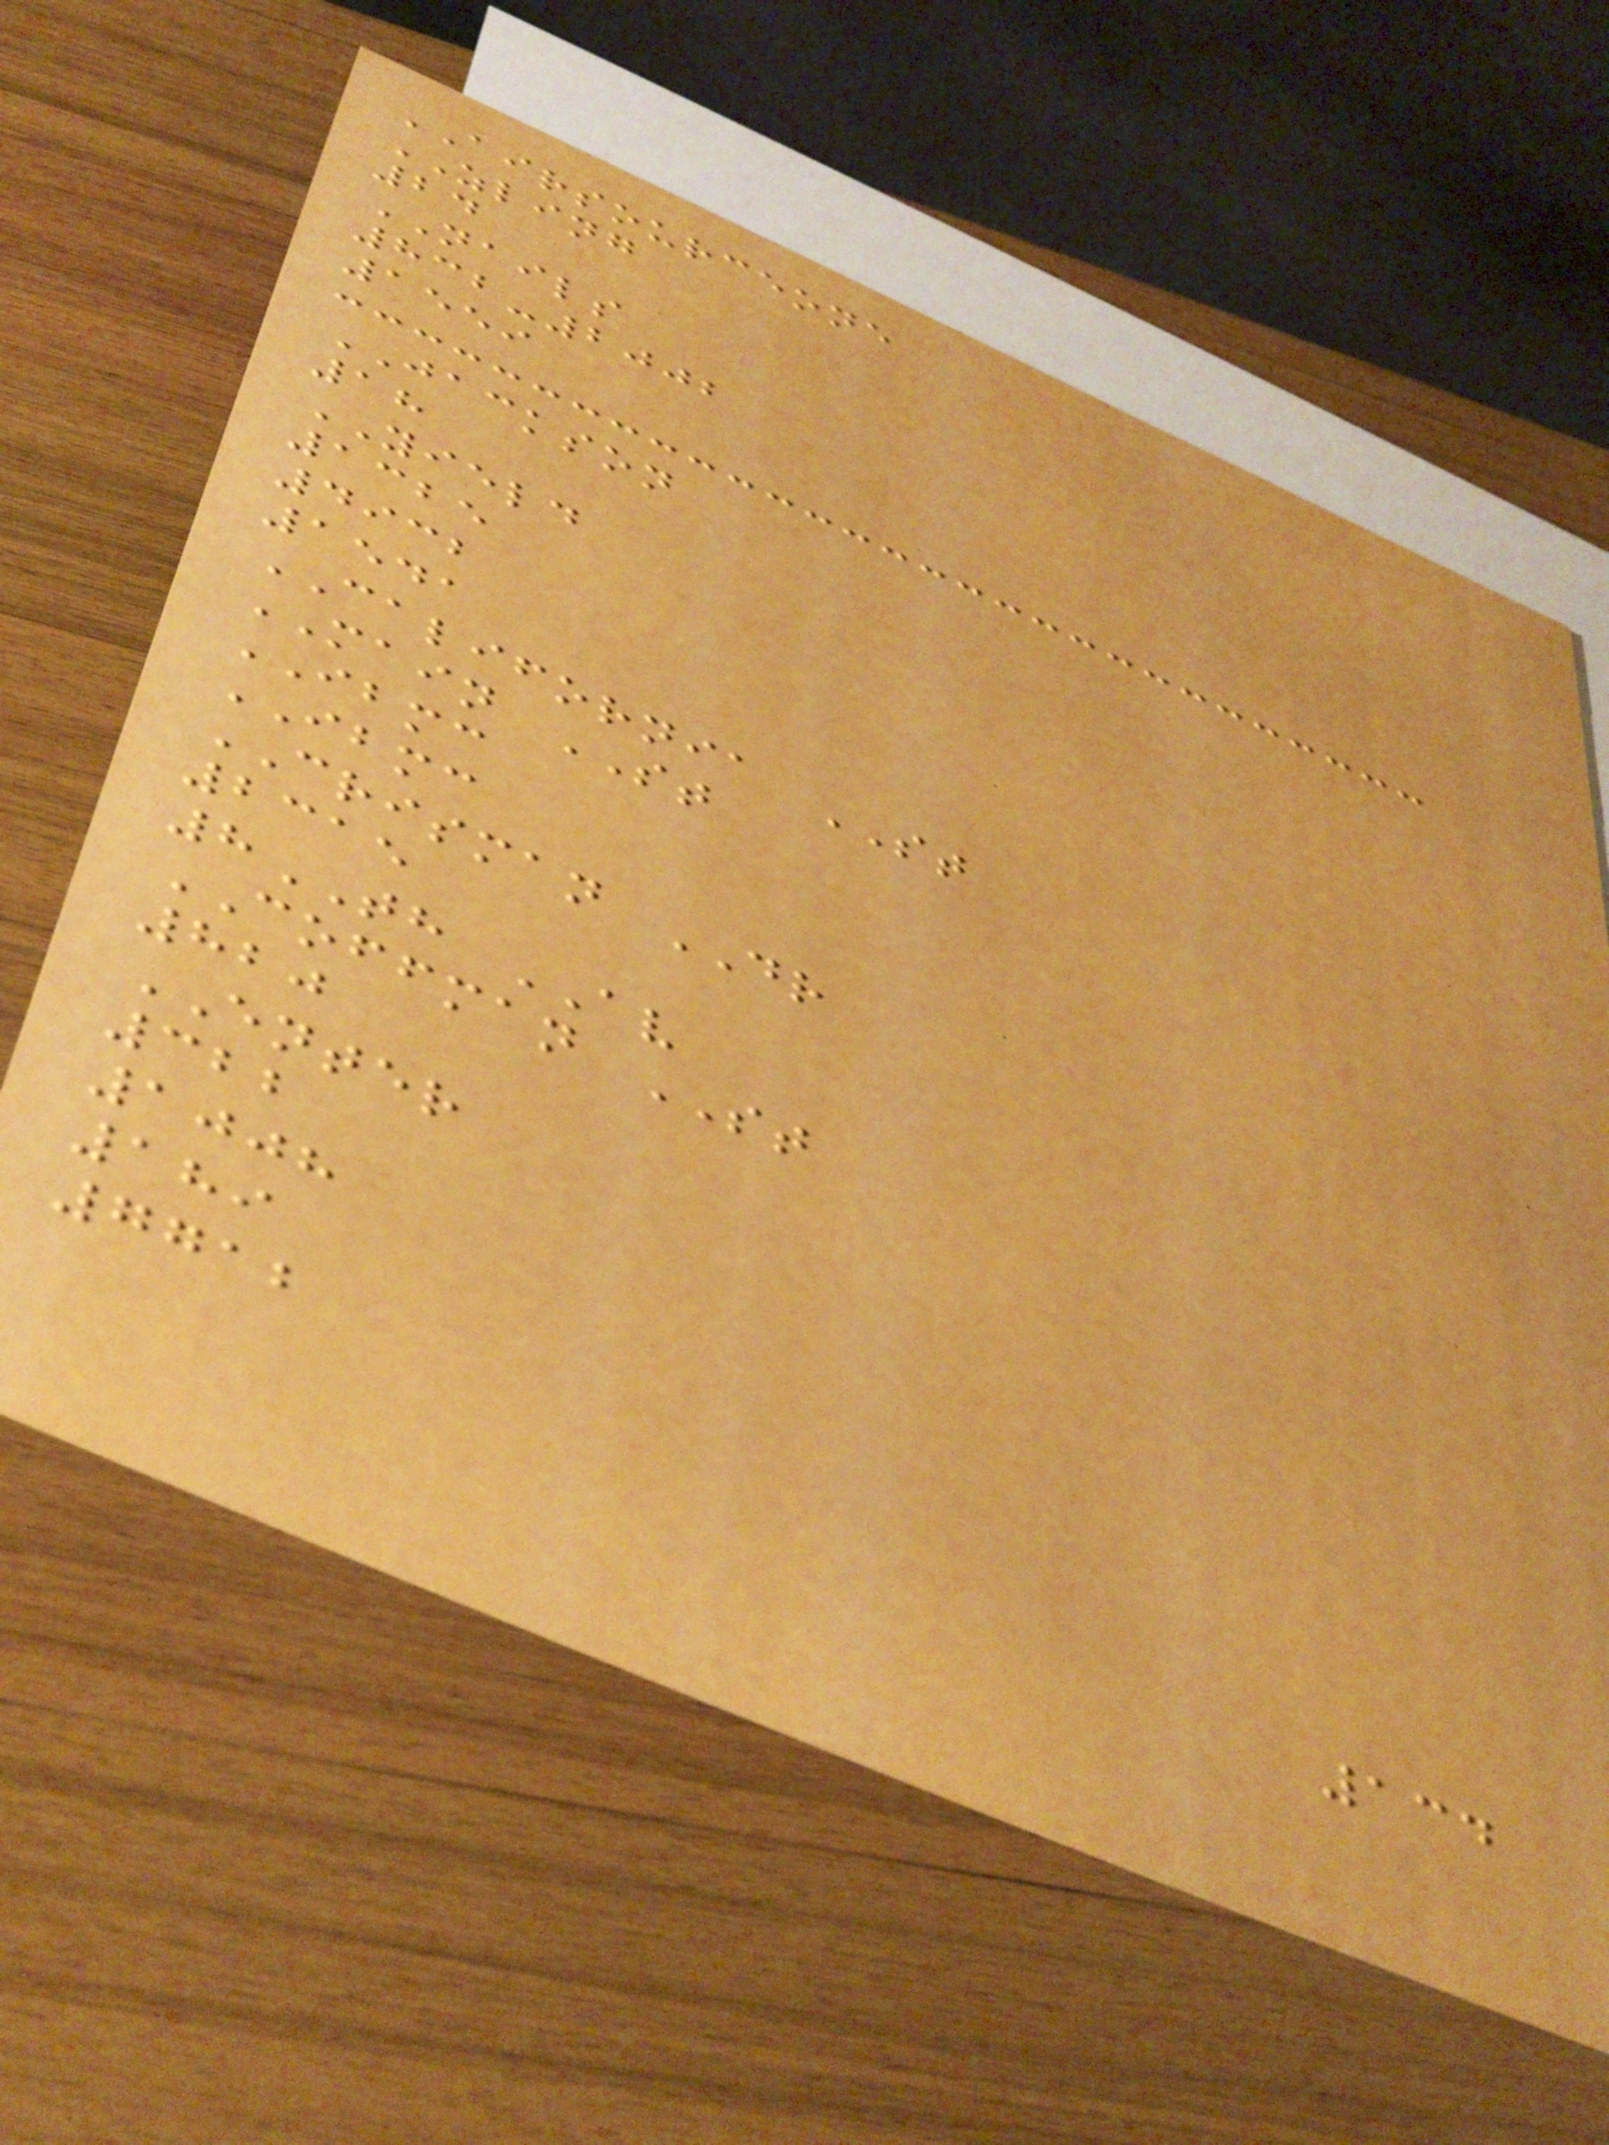AIRSOURCEONE
ZLING
24
NAILS
832-2002
1559
JACKSON
18
YIELD
1325
4932
1541
CALIFORNIA ST
MAIN ST
IBMC
IBMC
CRISMAN DR
2315
8TH AV
COFFMAN ST
820
ENTER
322
1008
189
7712
134
